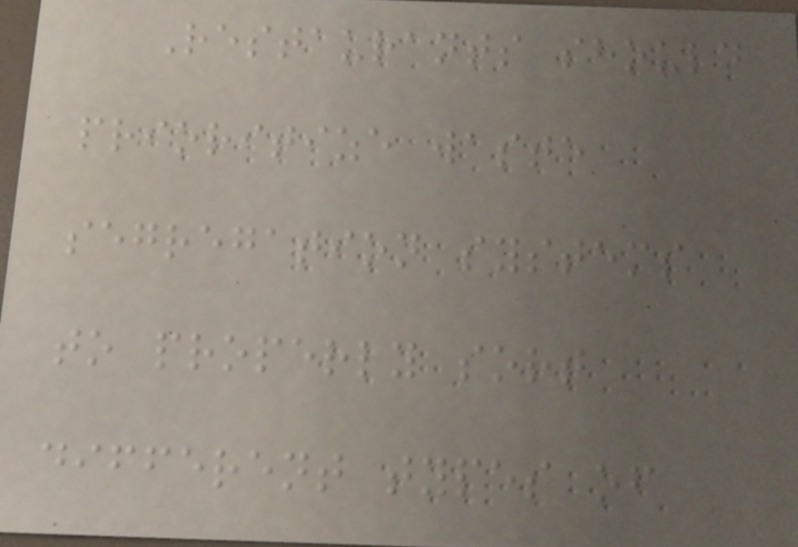Restaurants should
prioritize waste
segregation systems
to properly sort
different types of
